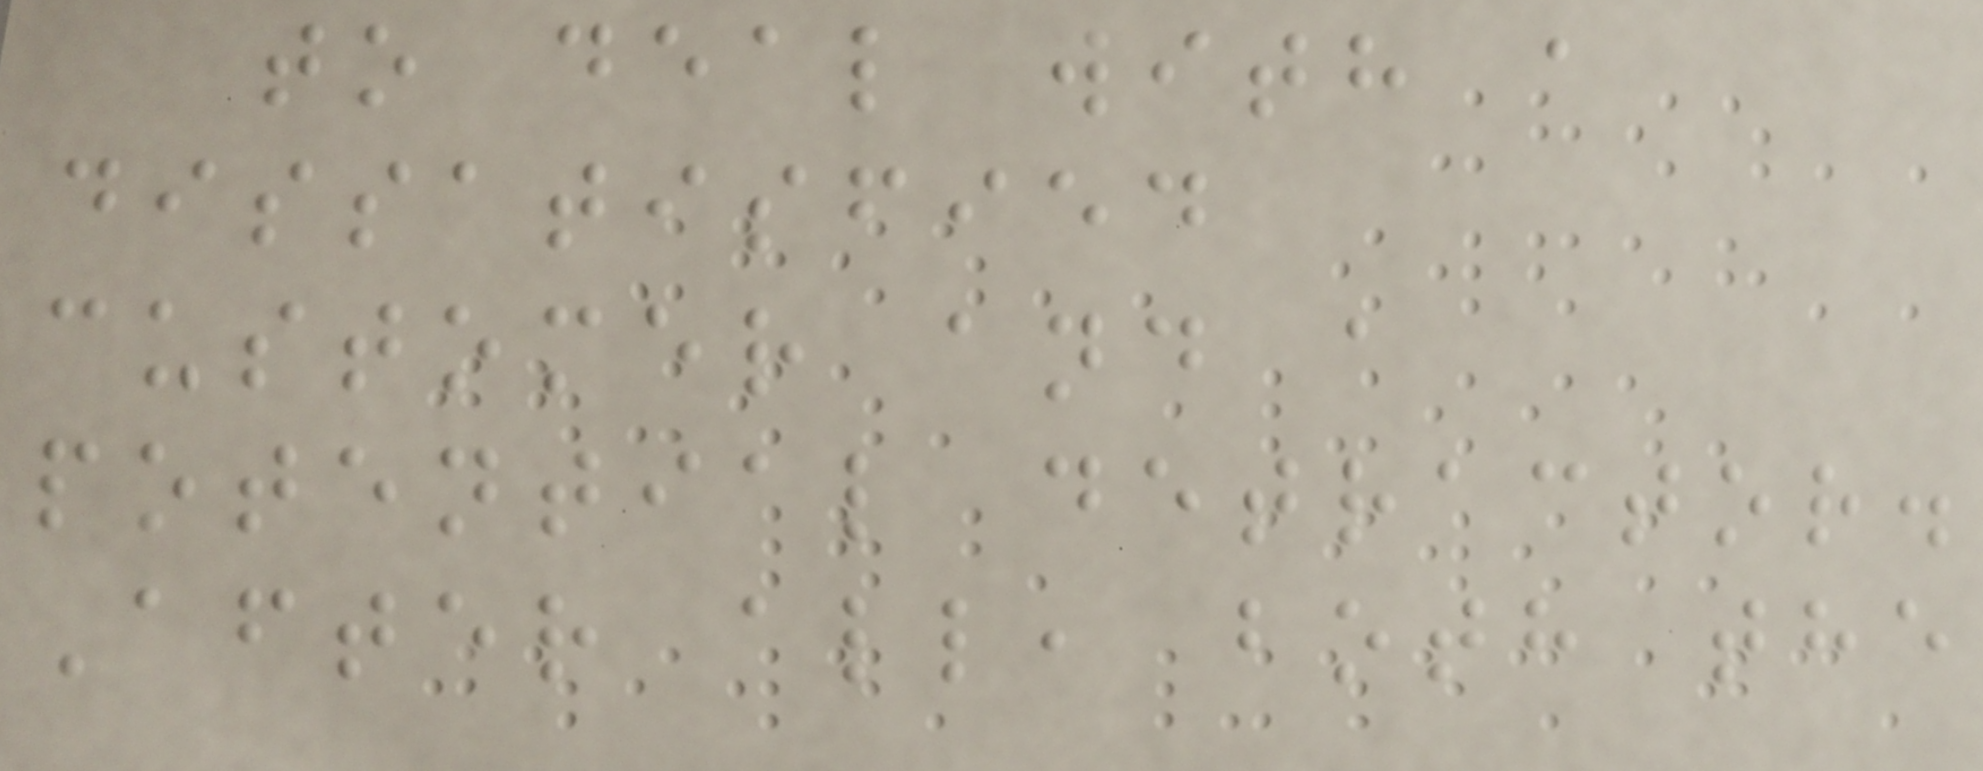to deal with a
dissatisfied
customer and a
potential detractor.
After all, both the
